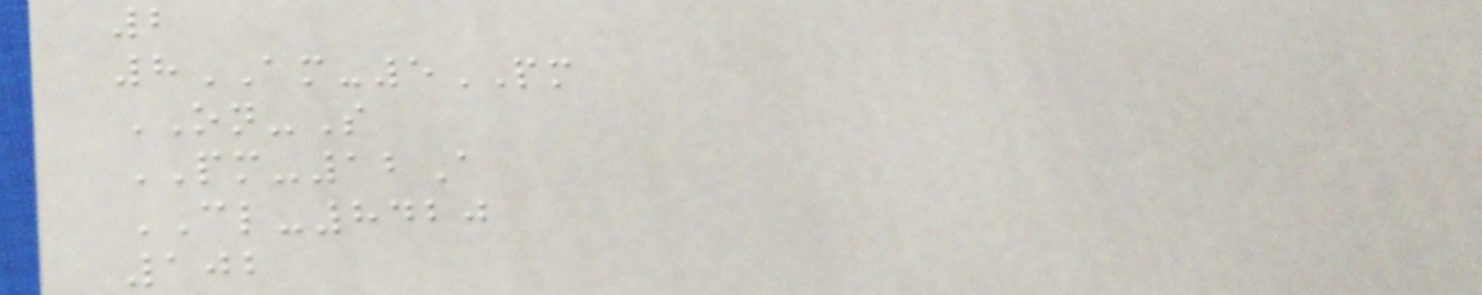2
8AM-5PM
ON-S
PM-12A
CL-8420
102
